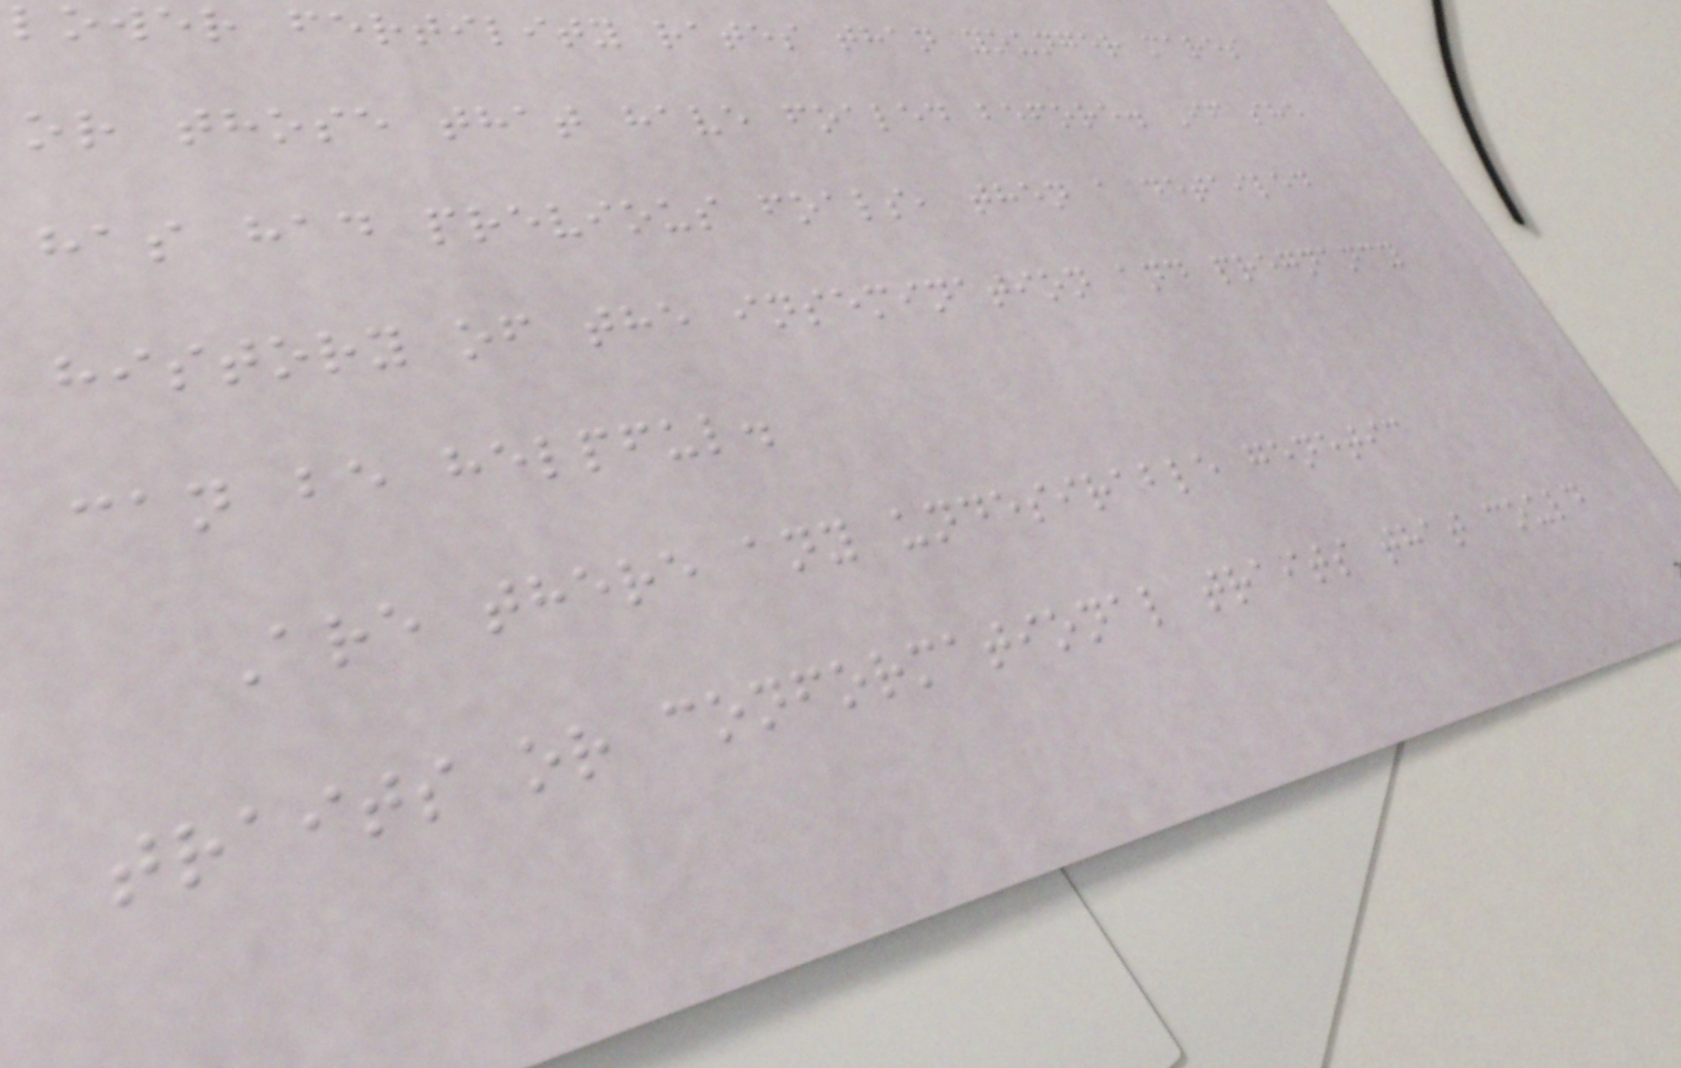lower fertility rates than younger mares
or those that have foaled before. If she
has had previous foals, then a detailed
history of the insemination and pregnancy
can be helpful.
Are there any undesirable genetic
traits or conformational traits that could
